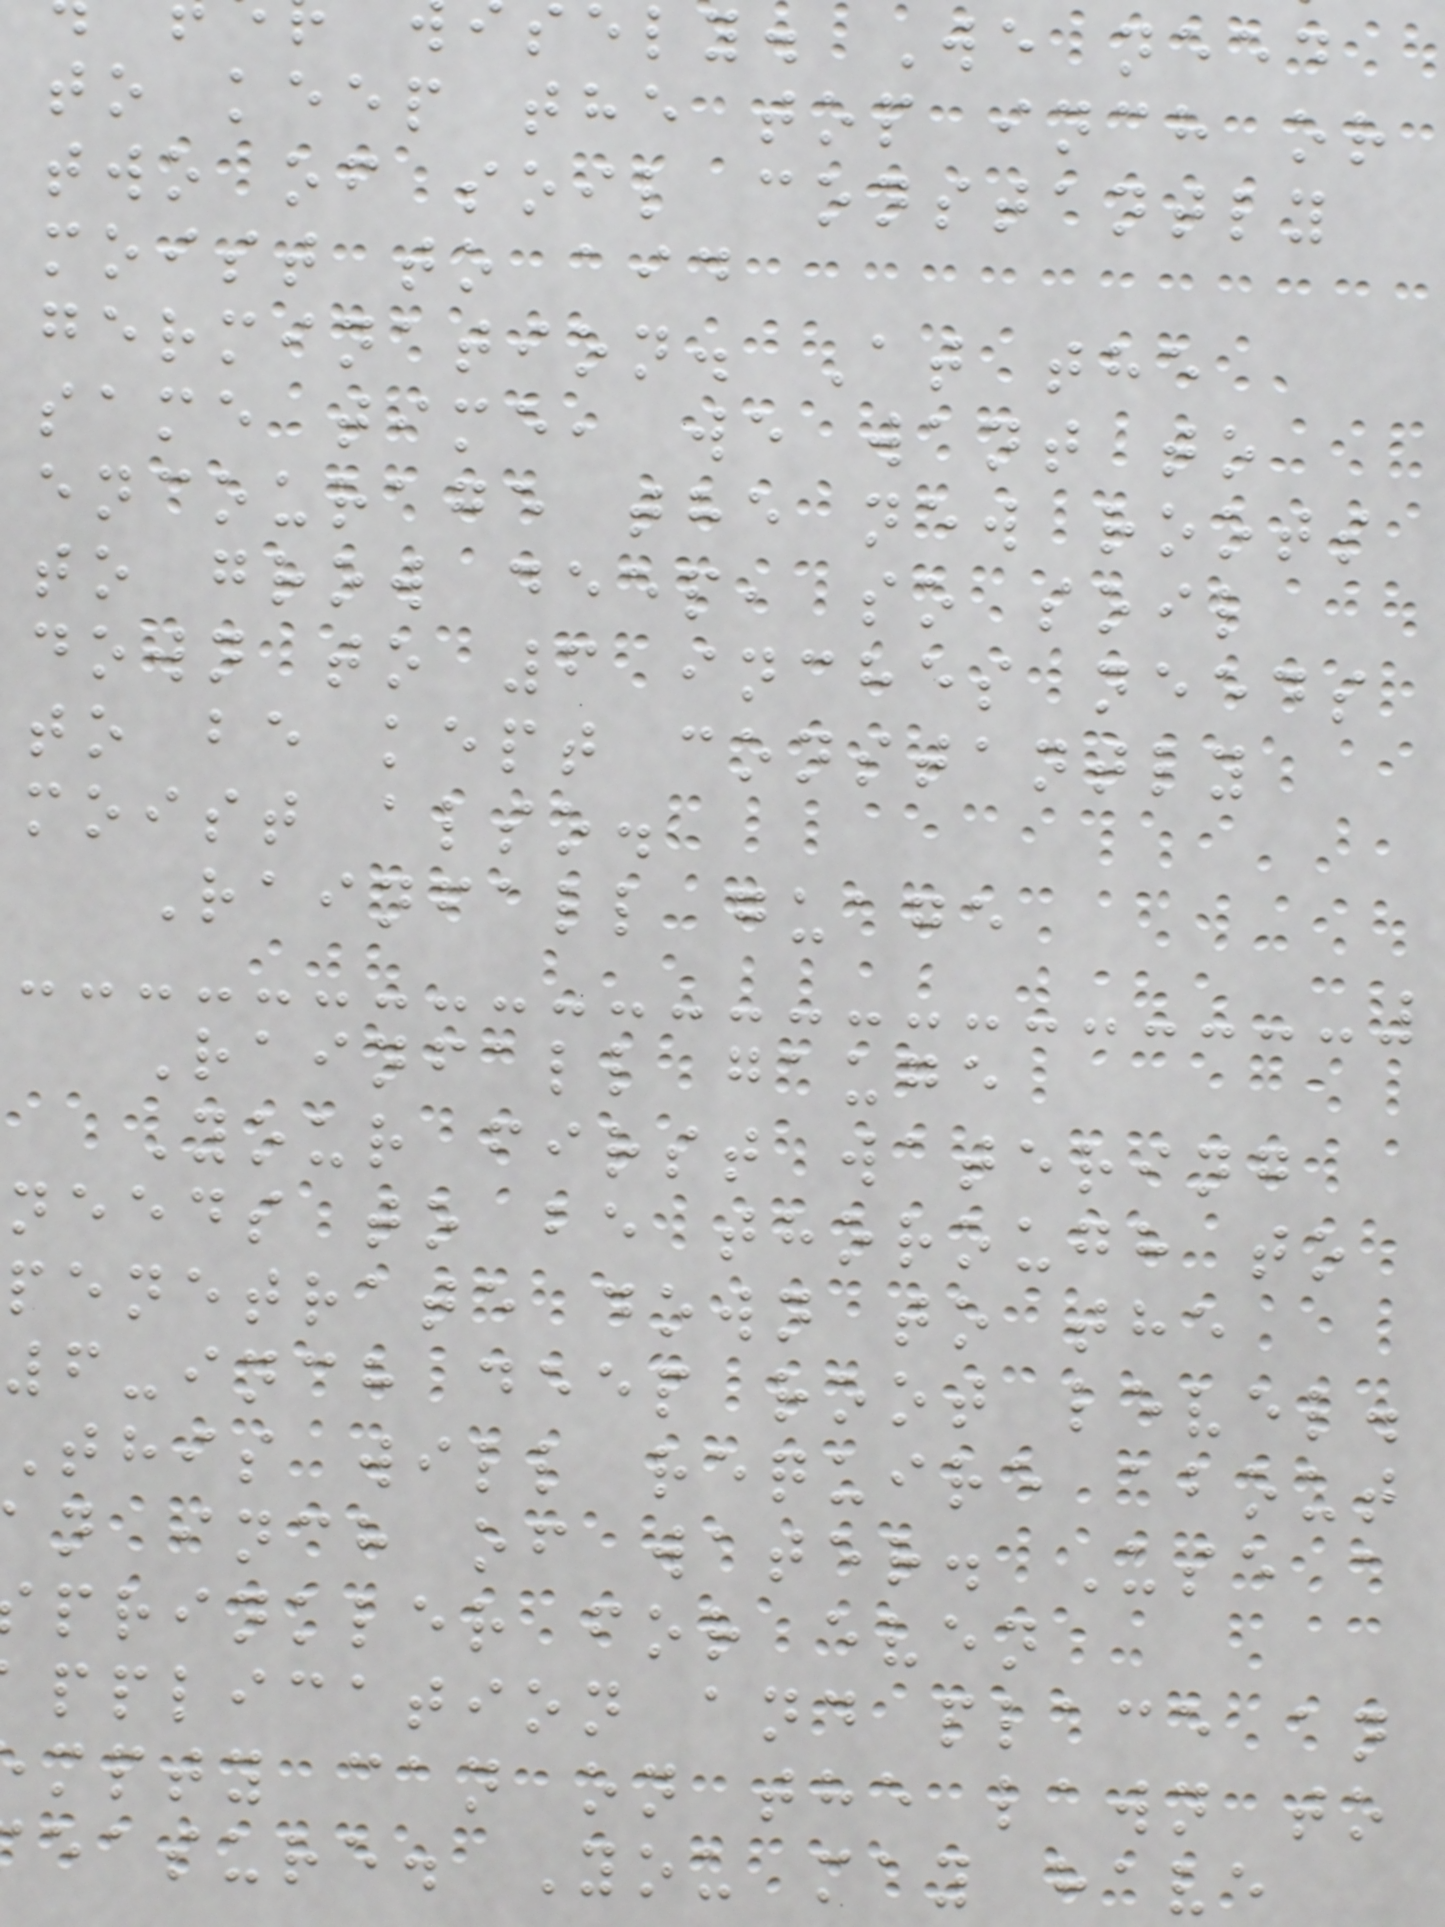sely. We need
to keep the top inch or
two of soil constantly
moist to aid
germination. At the
same time, we want to
encourage the new roots
to grow deep, so soil
down to 6 inches needs
to be kept constantly
moist also.
Rainfall guage
Rainfall gauge
Your first watering
needs to be thorough to
penetrate down to the
6-inch deep root level.
This will require about
n inch of water. Use a
prinkler for even
pplication and place an
mpty can on the lawn to
easure. You may have
